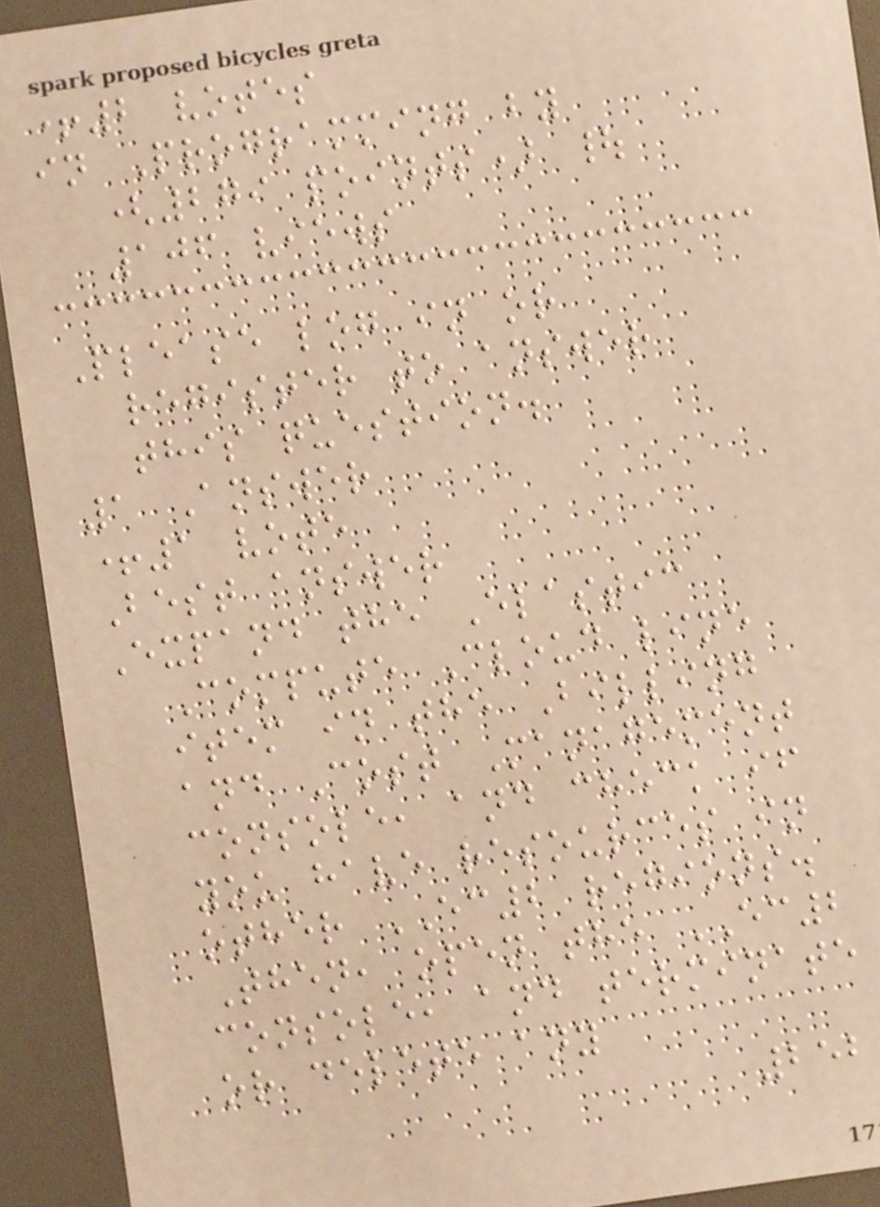+2 votes
in Programming by
(279 points) |
106 views
Please log in or
register to answer
this question.
1 Answer
+1 vote
Best answer
Expand the Elastic
Compute Cloud line
item in the Billing
and Cost Management
console, and check if
you have resources in
other EC2 regions.
Then, open the EC2
console, and terminate
or delete any
252
